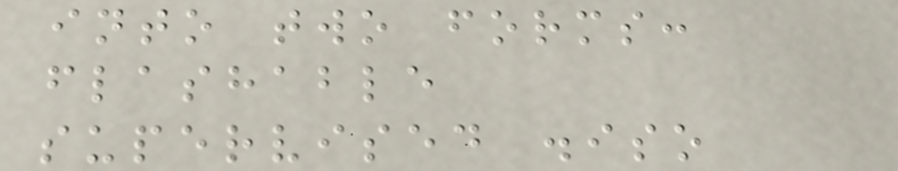into two forms:
flashable
supervised .iso
